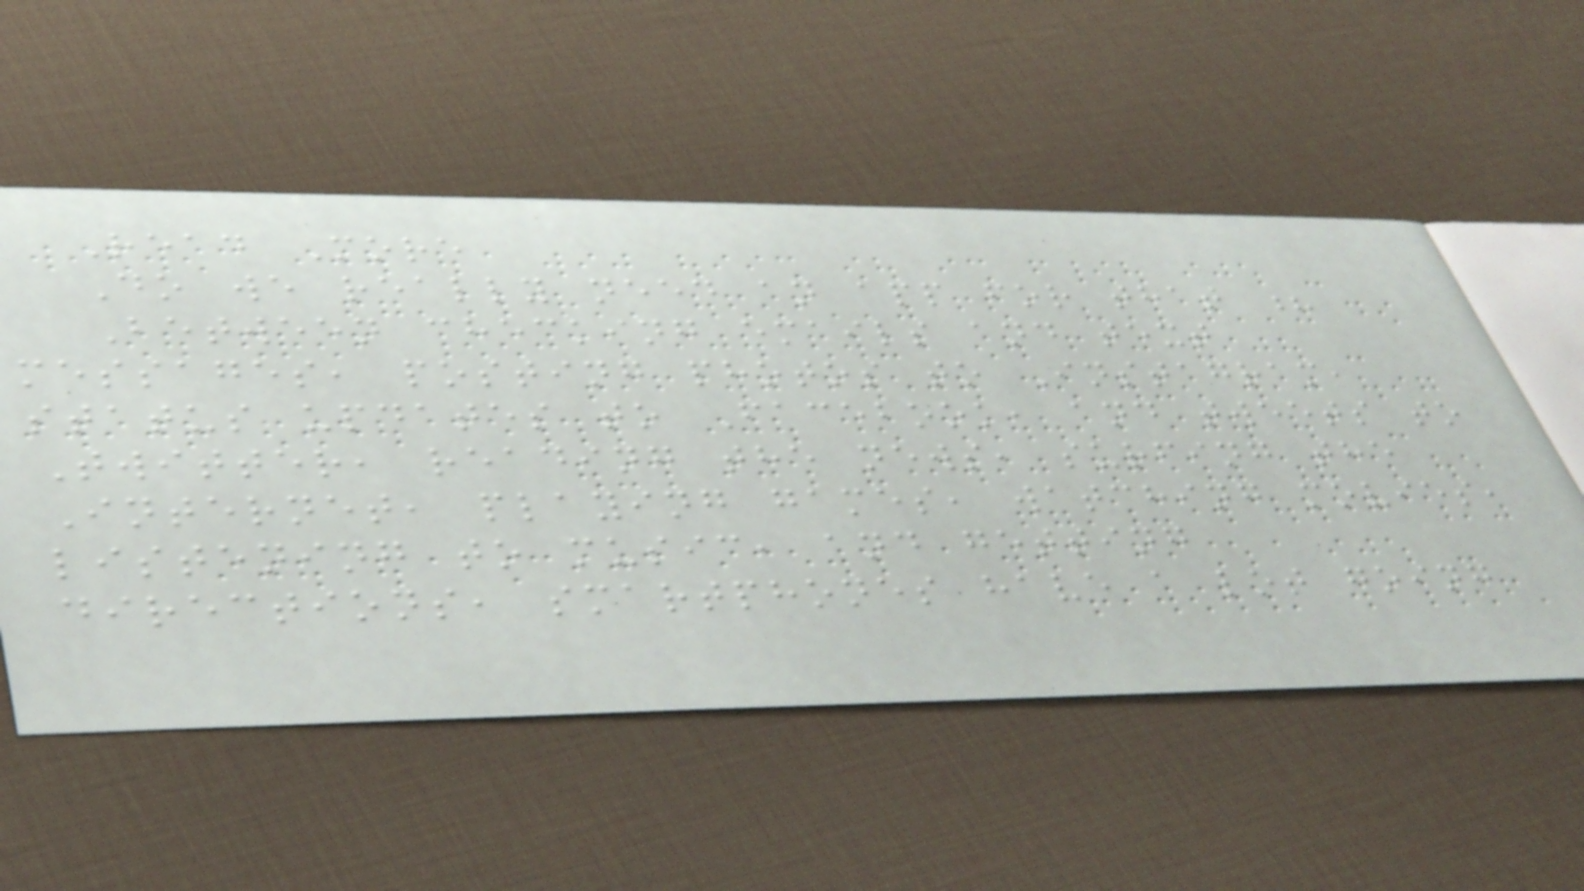Read More
Do we really need an app for that ?
Between checking emails and text
messages, posting photos to Instagram,
status updates to Facebook, and tweets to
Twitter, reading the news, surfing the
Internet, playing games, watching movies,
listening to music, and getting
directions, smartphones have a lot going
